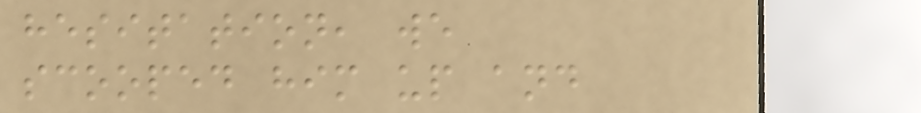hesitation, we
scooped him up and
